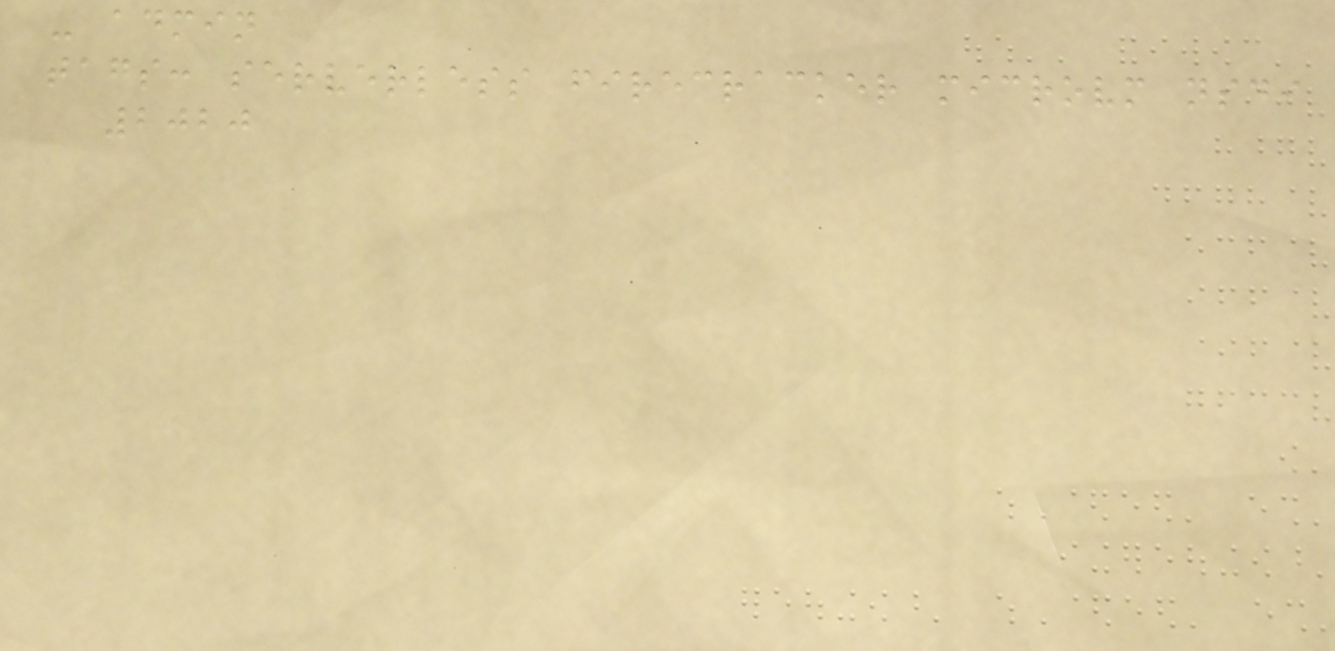- admin
tags: serverless firecracker microvm nsdi
2020
